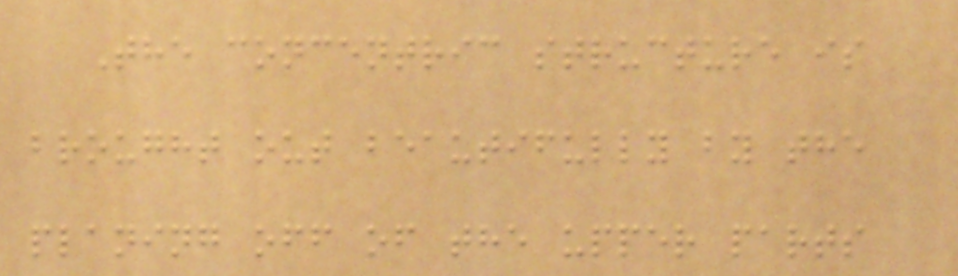The concentric structure is
brought out beautifully by the
planing off of the upper parts
